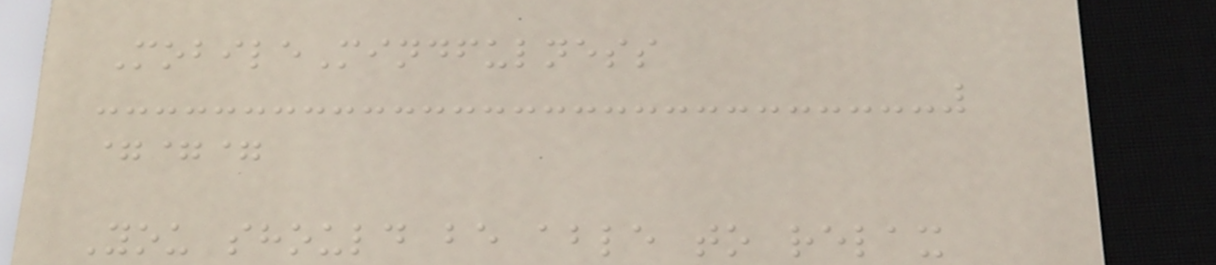MobileMindfulness
===
You should be able to relax
